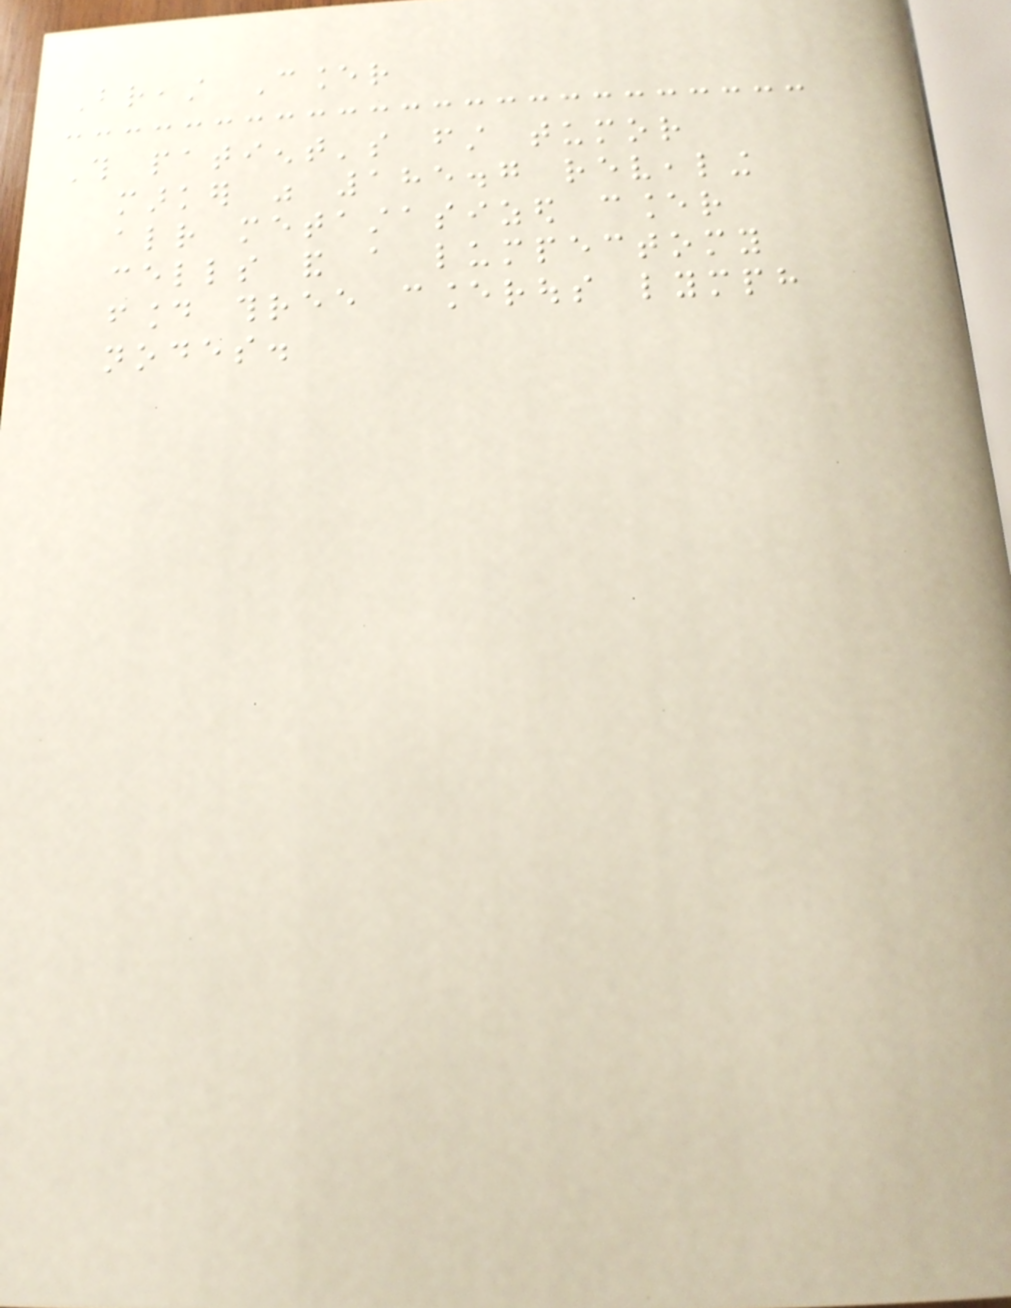Breast Cancer
This patient's first tumor
marker was 185.7 revealing
already metastasized cancer
cells and a lumpectomy
found three cancerous lymph
nodes.
